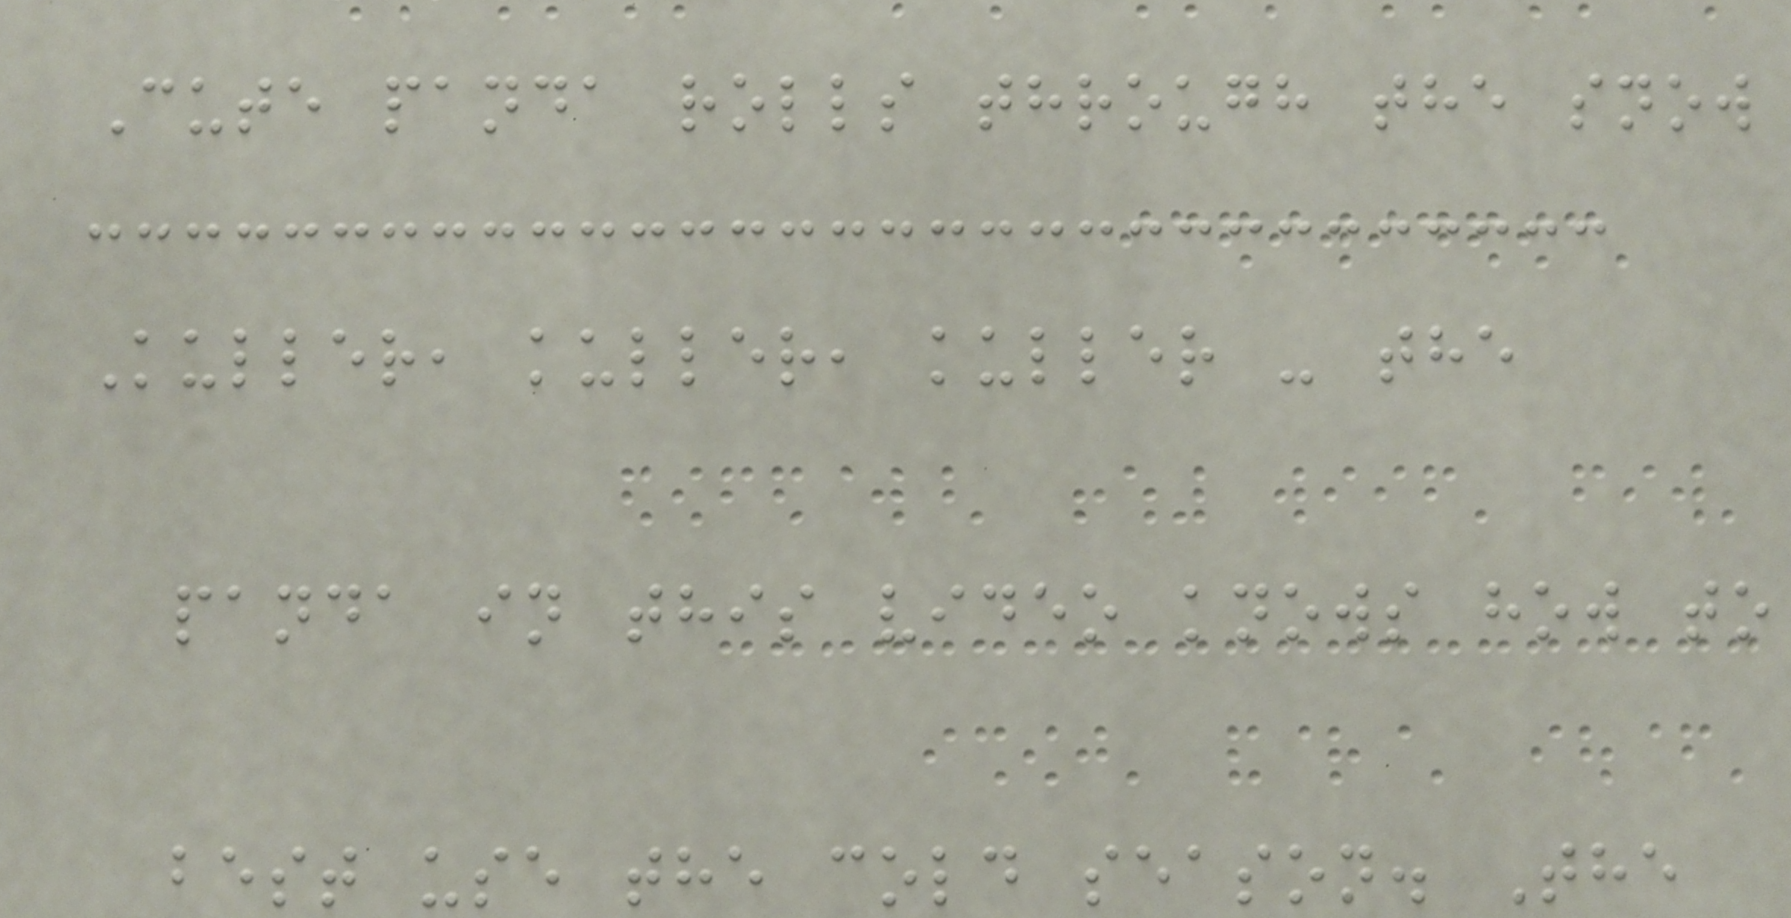Cute panda rolls through the snow
Kuller, kuller, kuller - the
panda in this video knows how to
best use the cold season. The
